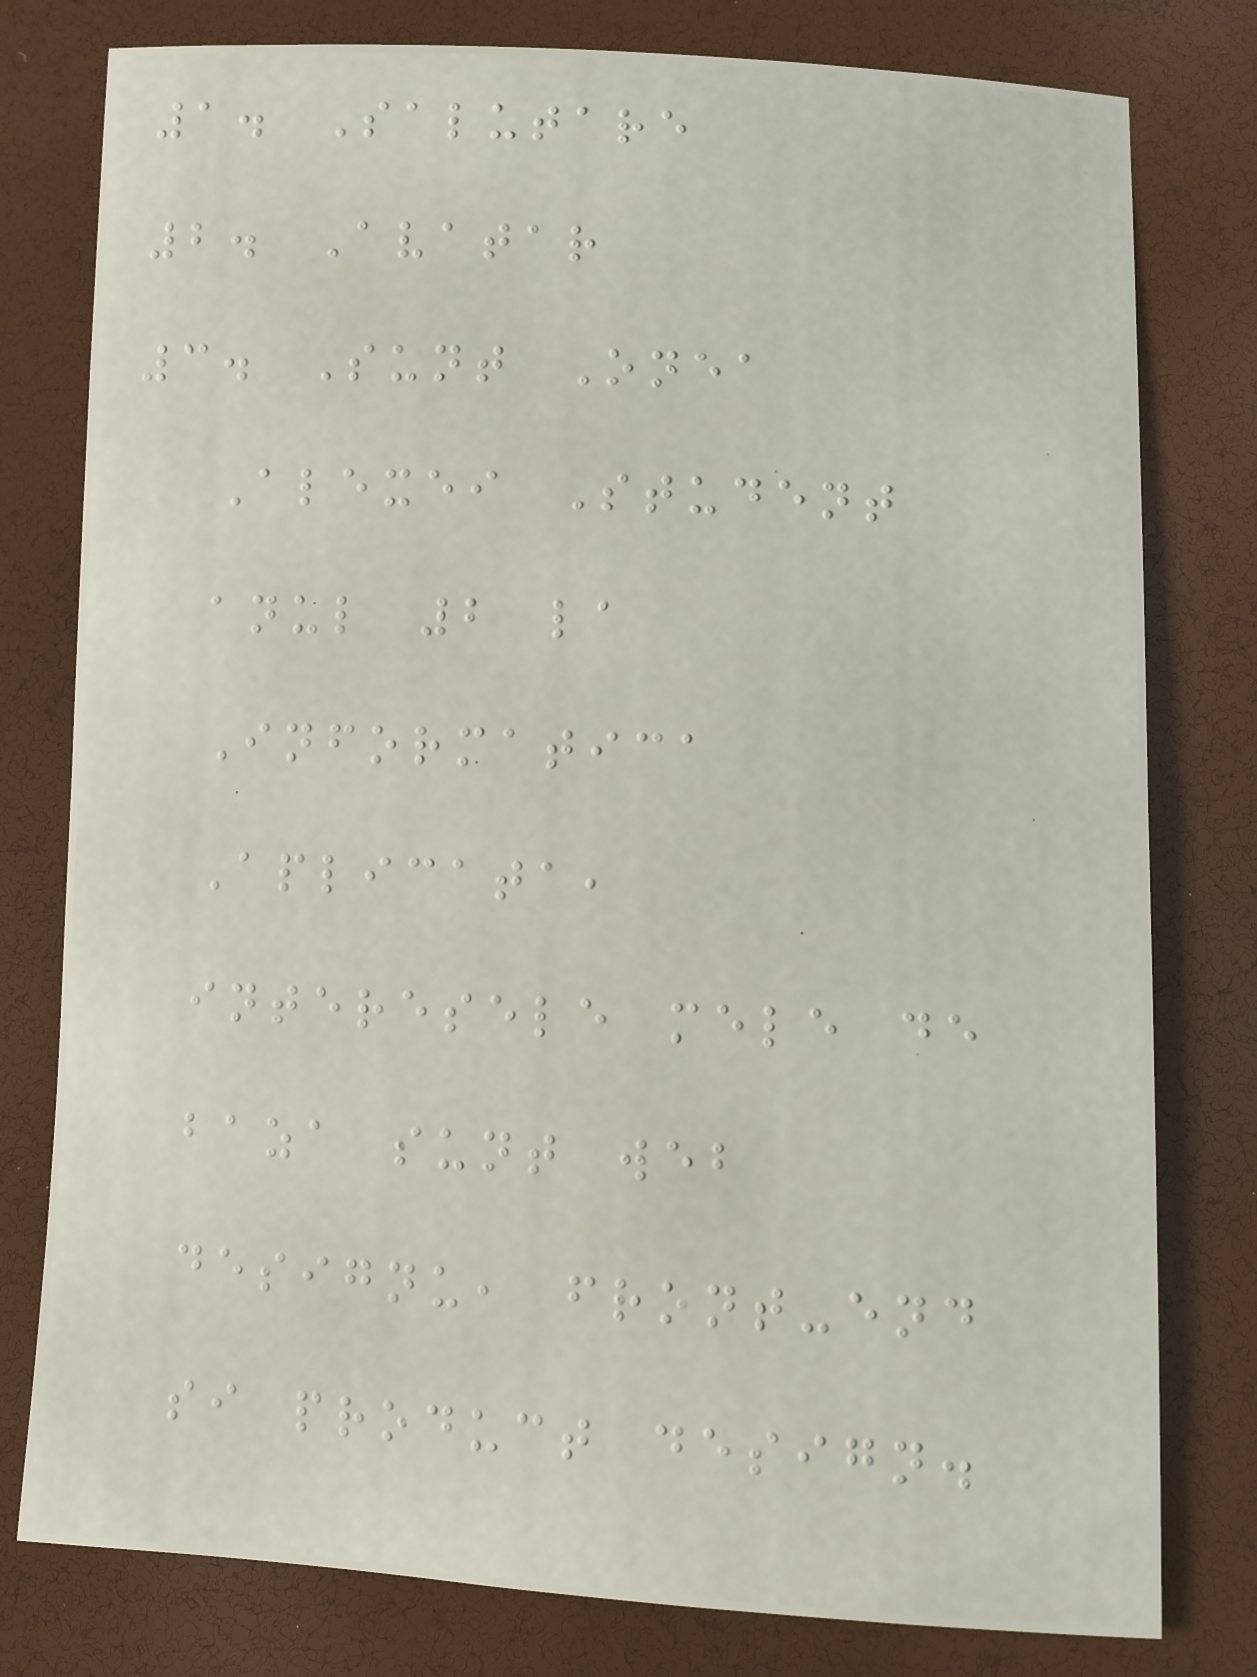1. Salutare
2. Avatar
3. Sunt Onea
Alexei Student
anul 2 la
Informatica
Aplicata,
interesele mele de
baza sunt web
designu, front-end
si product design.
